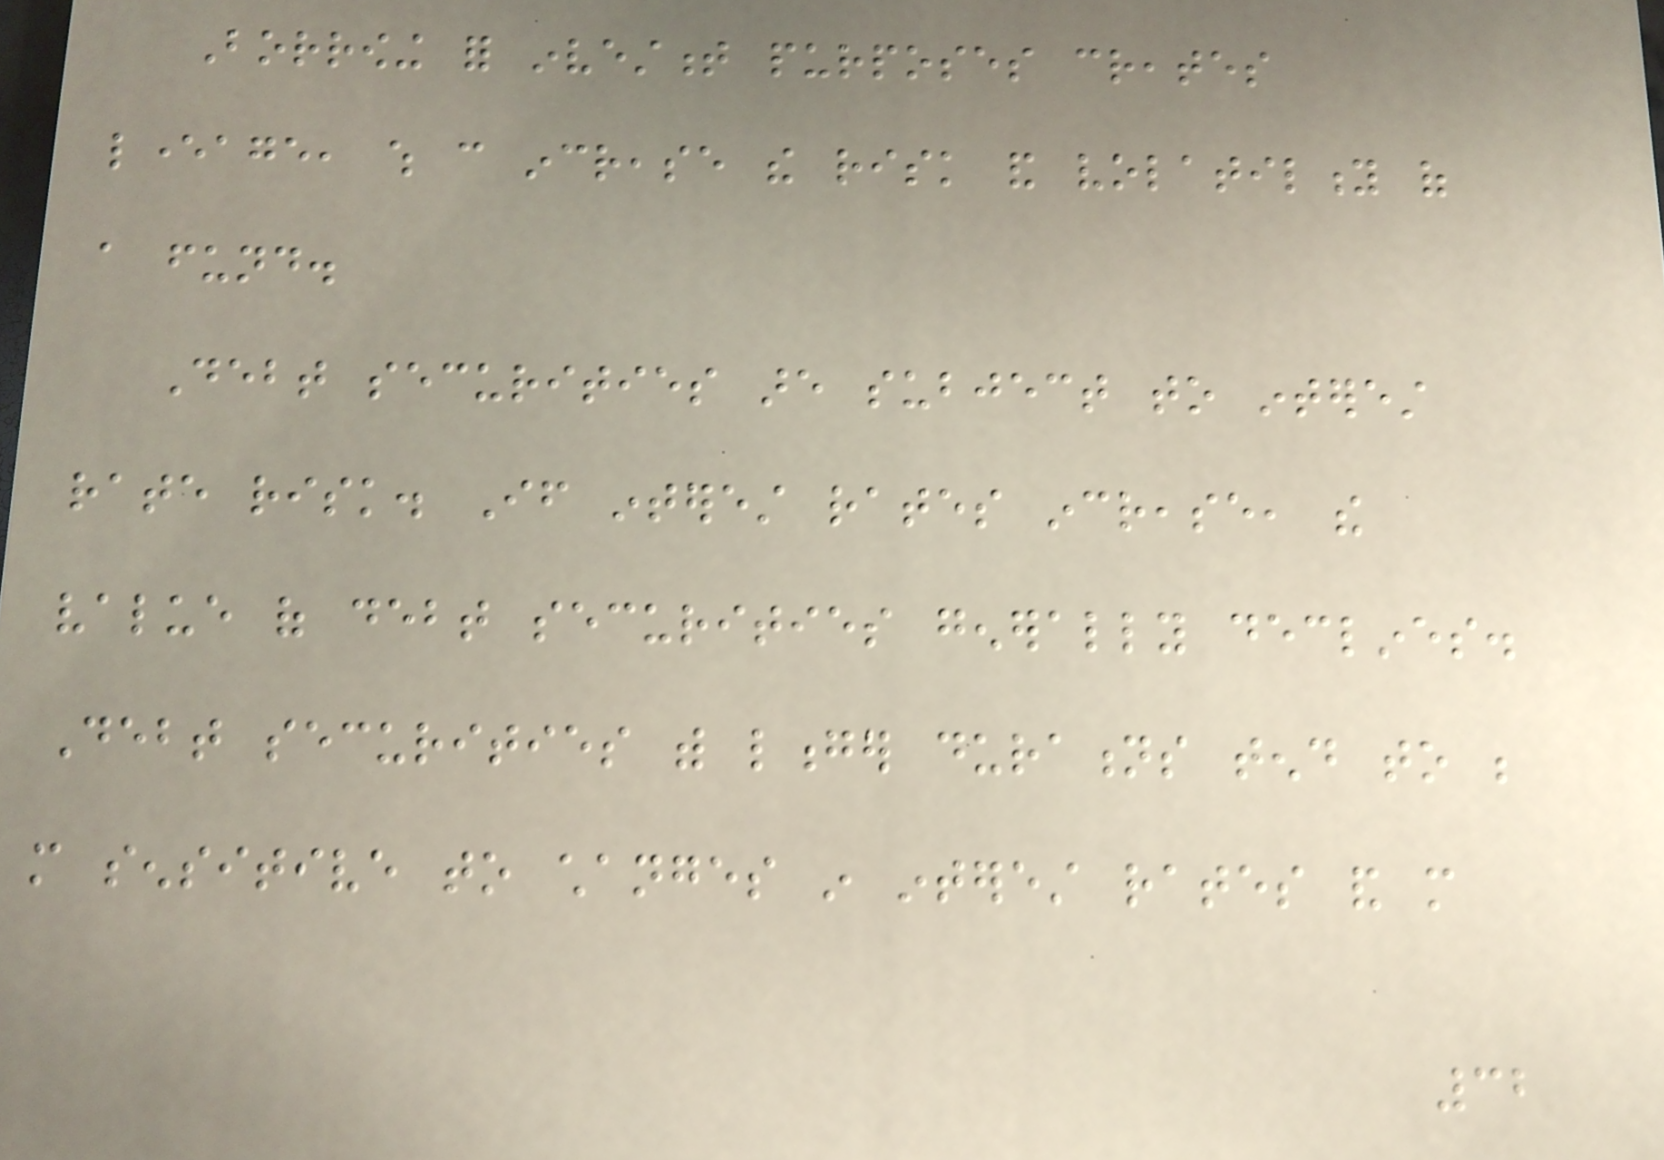Borrowing for investment purposes creates
leverage, which can increase the risk and volatility of
a fund.
Debt securities are subject to interest
rate risk. If interest rates increase, the
value of debt securities generally declines.
Debt securities with longer durations tend to be
more sensitive to changes in interest rates and more
32
